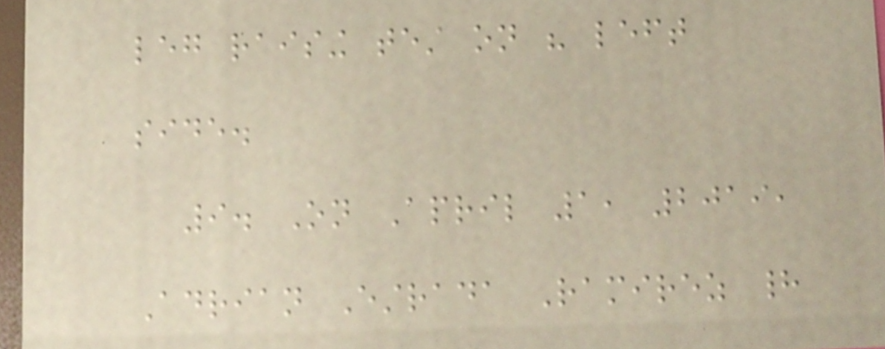leg raising test on his left
side.
9. On April 1, 2019,
Adrian Estrada Ramirez had
